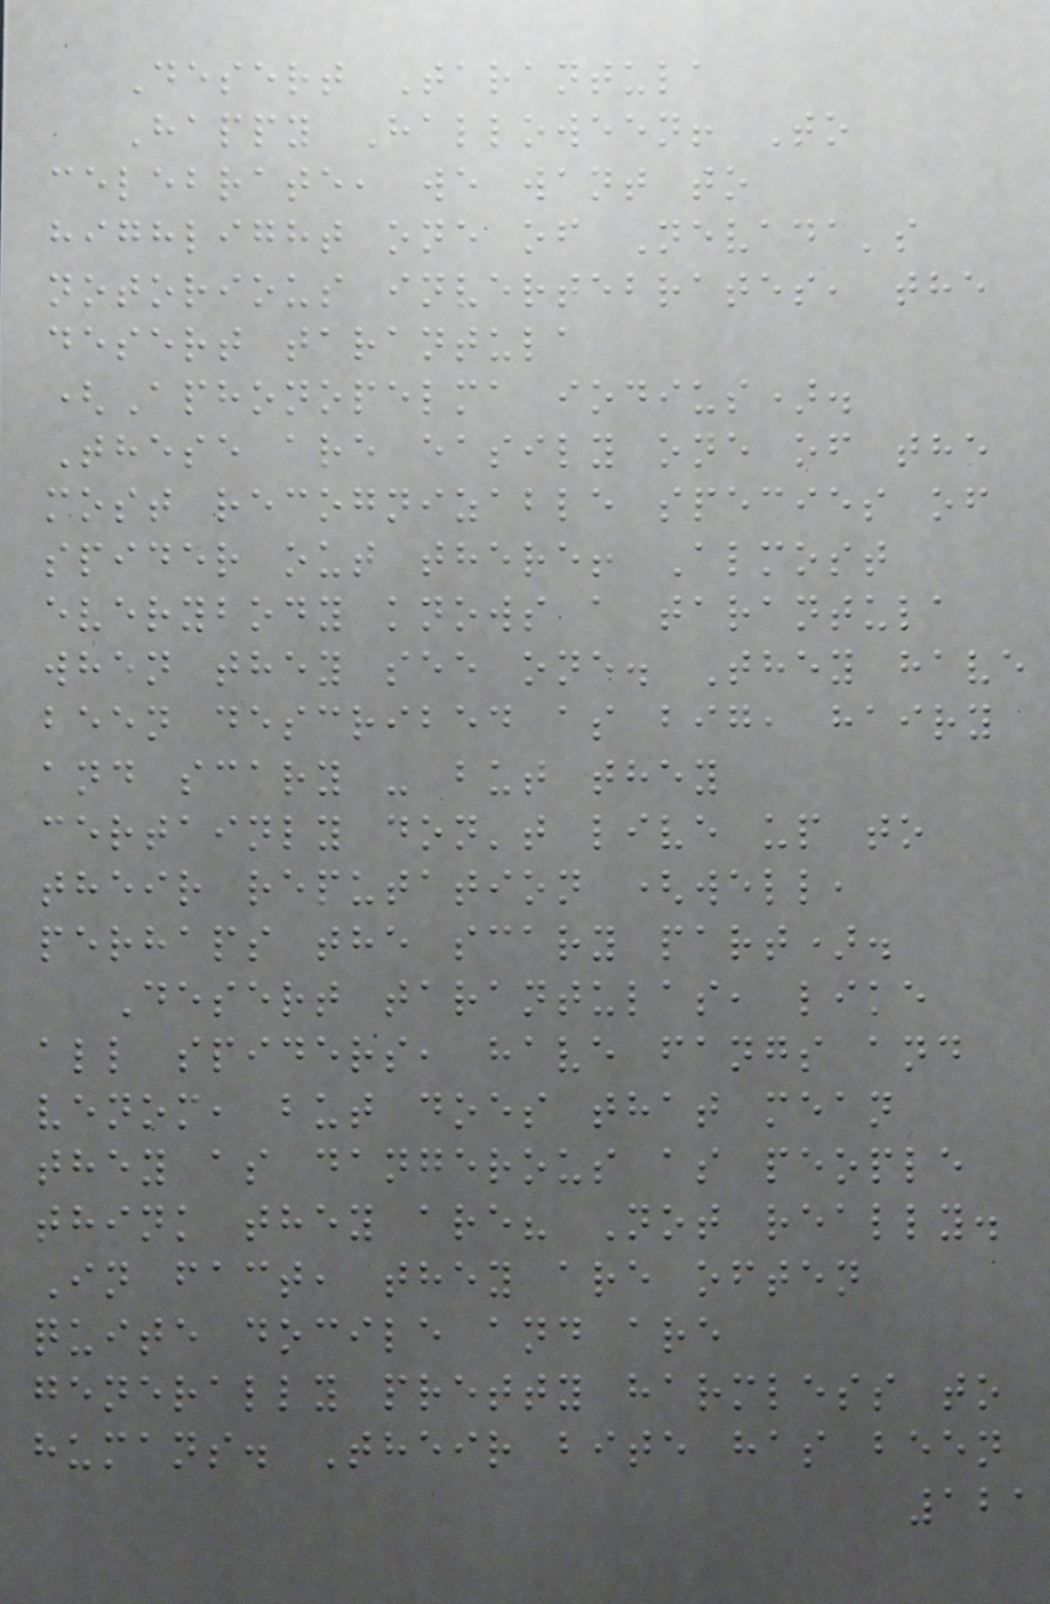Desert Tarantula
Happy Halloween! To
celebrate, we want to
highlight one of Nevada's
notorious invertebrates, the
desert tarantula
(Aphonopelma iodius).
These are easily one of the
most recognizable species of
spider out there! Almost
everybody knows a tarantula
when they see one. They have
been described as big, hairy
and scary - but they
certainly don't live up to
their reputation (well,
perhaps the scary part).
Desert tarantulas, like
all spiders, have fangs and
venom, but does that mean
they as dangerous as people
think they are? Not really.
In fact, they are often
quite docile and are
generally pretty harmless to
humans. Their bite has been
121
